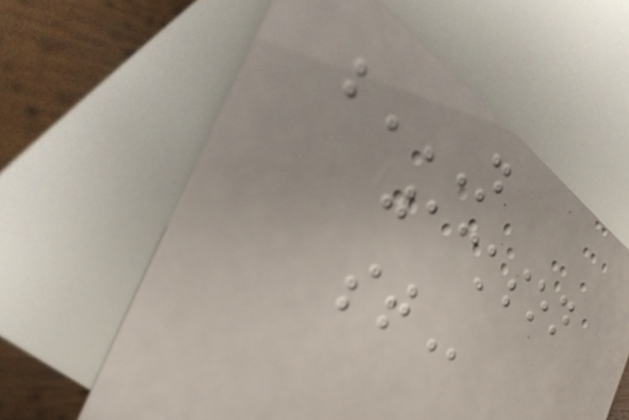N
JACKSON
ST
